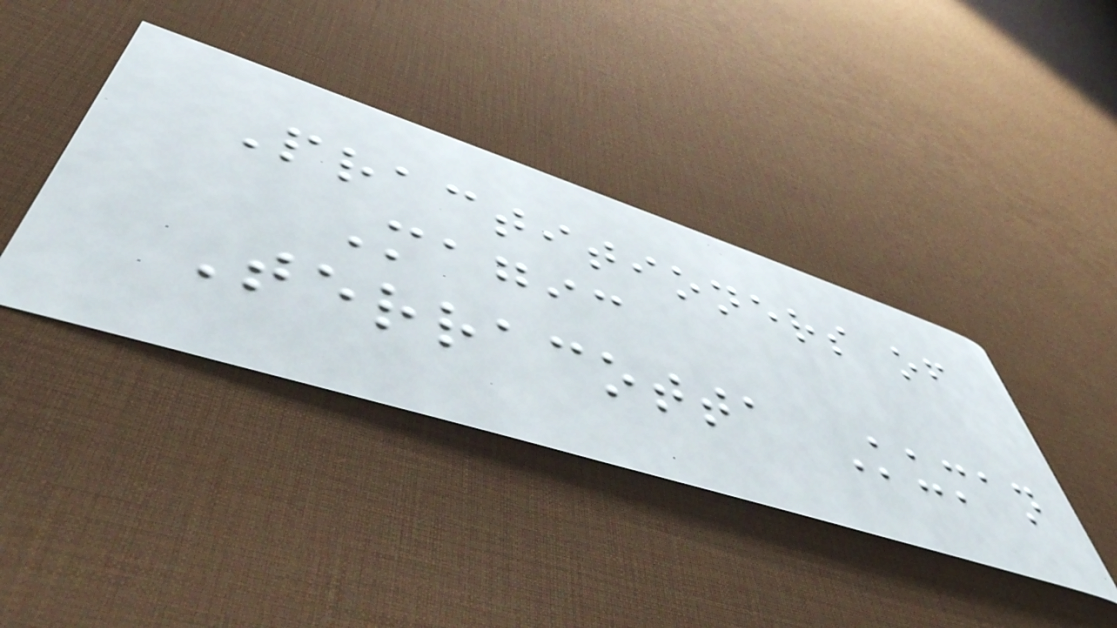Practitioners of
Magic
Terracotta Kuman
